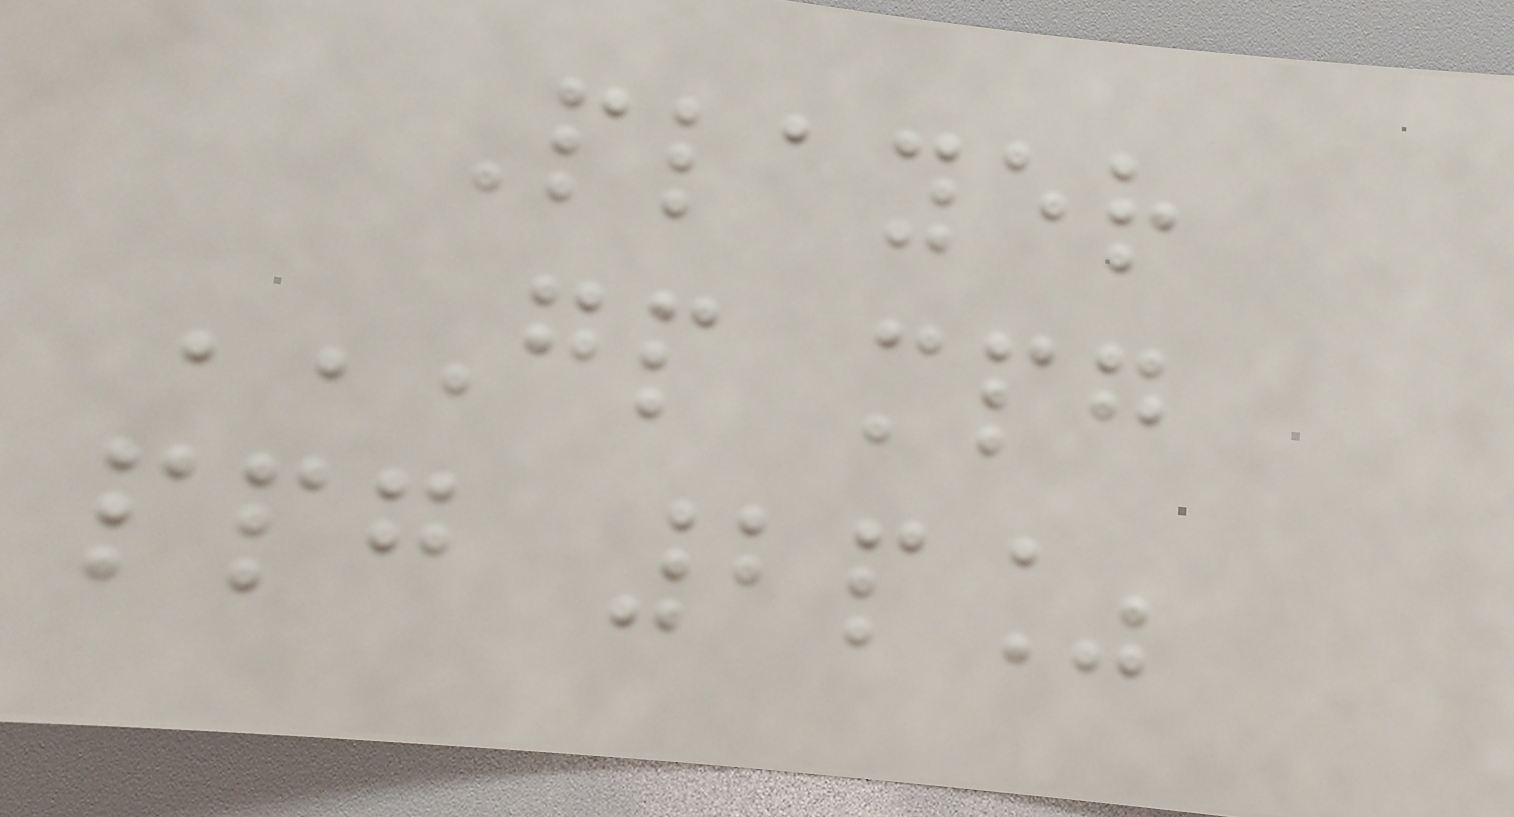Player
GP MPG
PPG 2P%
